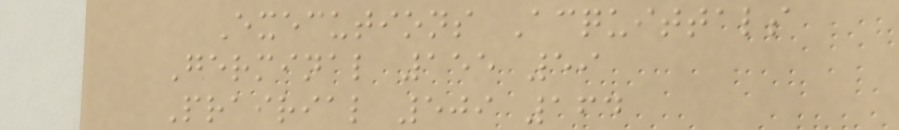Executions Acquittals
Germinal 155 59
Prairial 509 164
